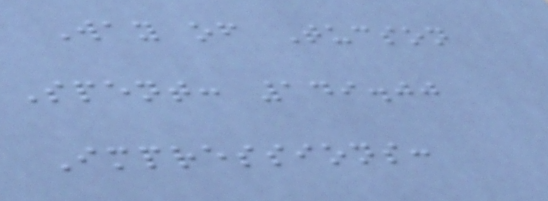Way of Tucson
Spent: 149.00
Impressions:
